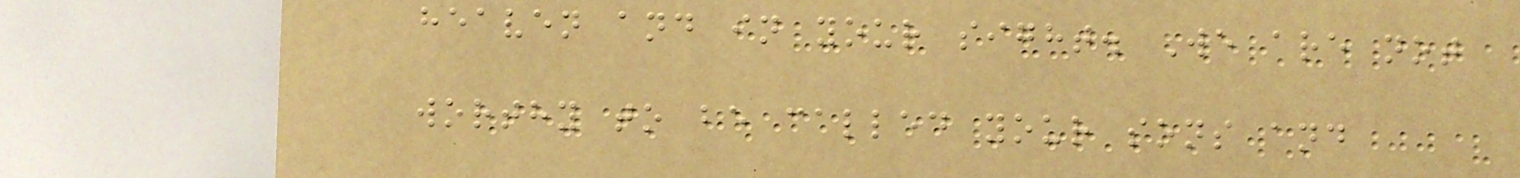heaven and in your sight. We are not
worthy to be called your sons and
